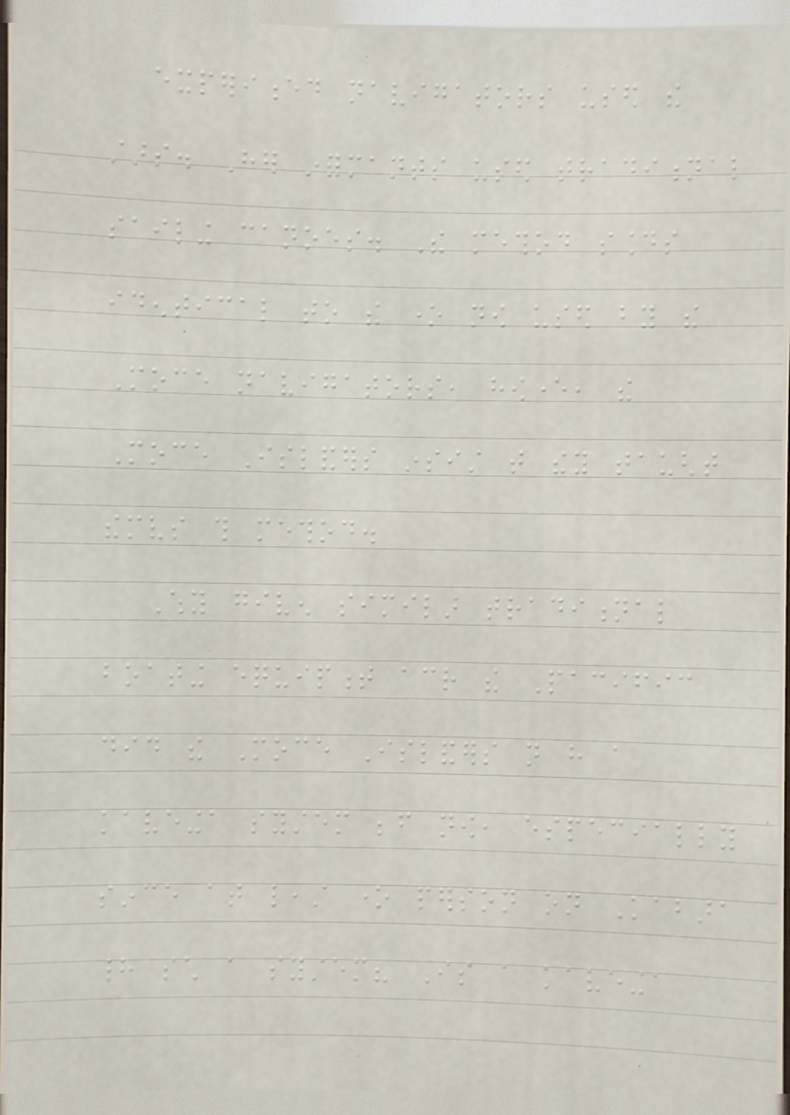experienced navigators used the
stars. Her informants used traditional
sailing canoes. The method sounds
identical to the one now used by the
Moce navigators, however, the
Moce Islanders insist that they taught
themselves this method.
Why given similar traditional
boating equipment across the Pacific
did the Moce Islanders not have a
kaveinga system before now, especially
since at least one person on Kabara
had such a system? Is a kaveinga
